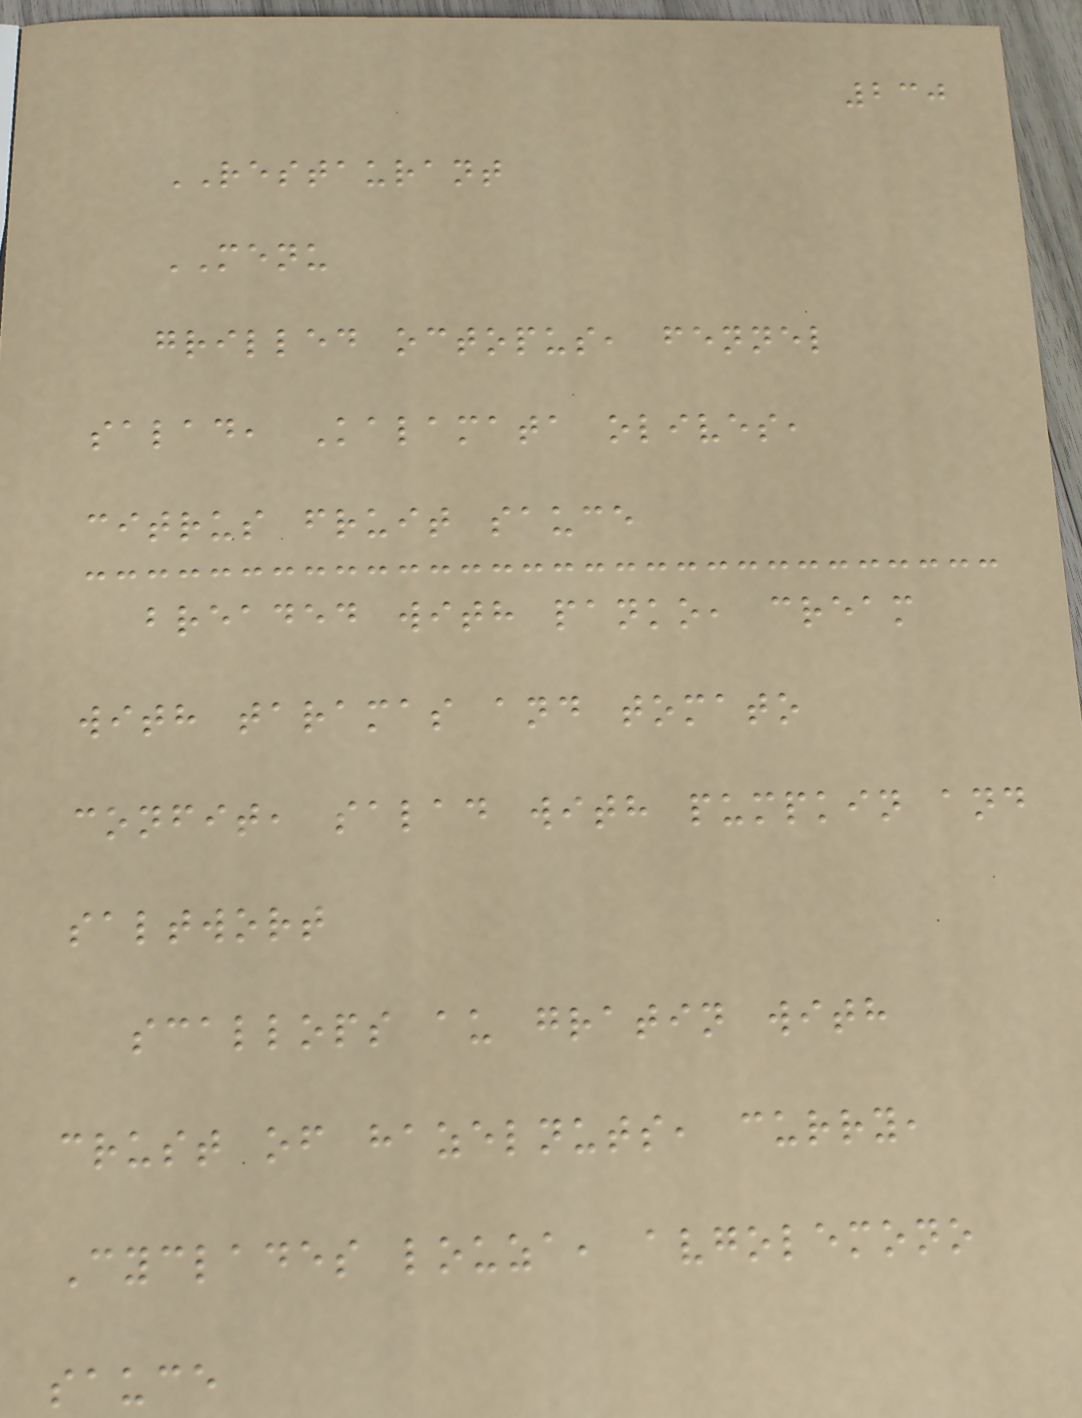230
RESTAURANT
MENU
grilled octopus, fennel
salad, Kalamata olives,
citrus fruit sauce
breaded with panko, cream
with taramas and tomato
confit, salad with pumpkin and
saltwort
scallops au gratin with
crust of hazelnuts, curry,
Cyclades louza, avgolemono
sauce
